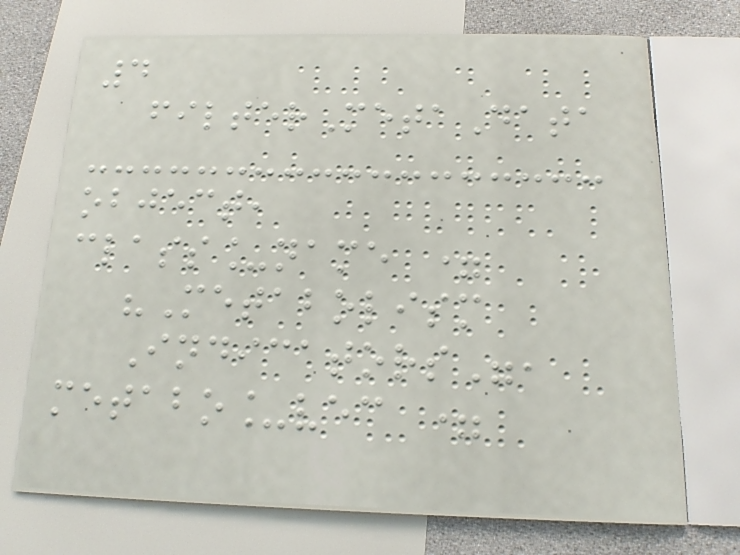4
filterMetaData
object,
class_name =
"Metabolism
Indicators",
metabo_vec =
